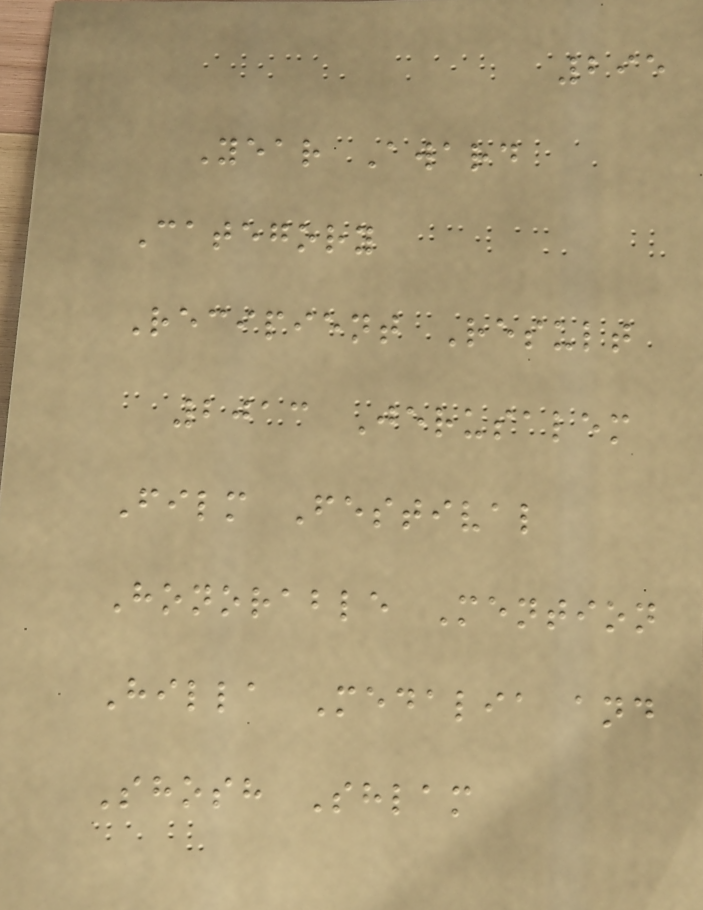295
Year Award
Category
Recipient Result
2013 Jerusalem
Film Festival
Honorable Mention
Hilla Medalia and
Shosh Shlam
